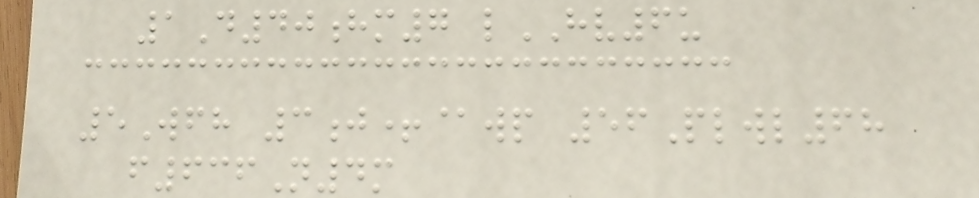1D40hm7 lHV6u
5Wfh 3j+@wp 56Plwl68
f636N4m
